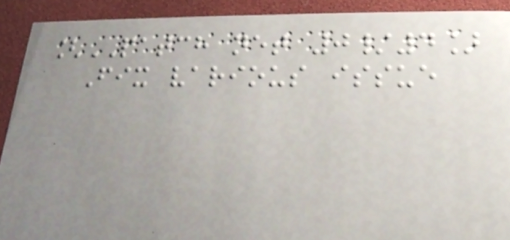[PATCH net 0/4]
Fix various issue
